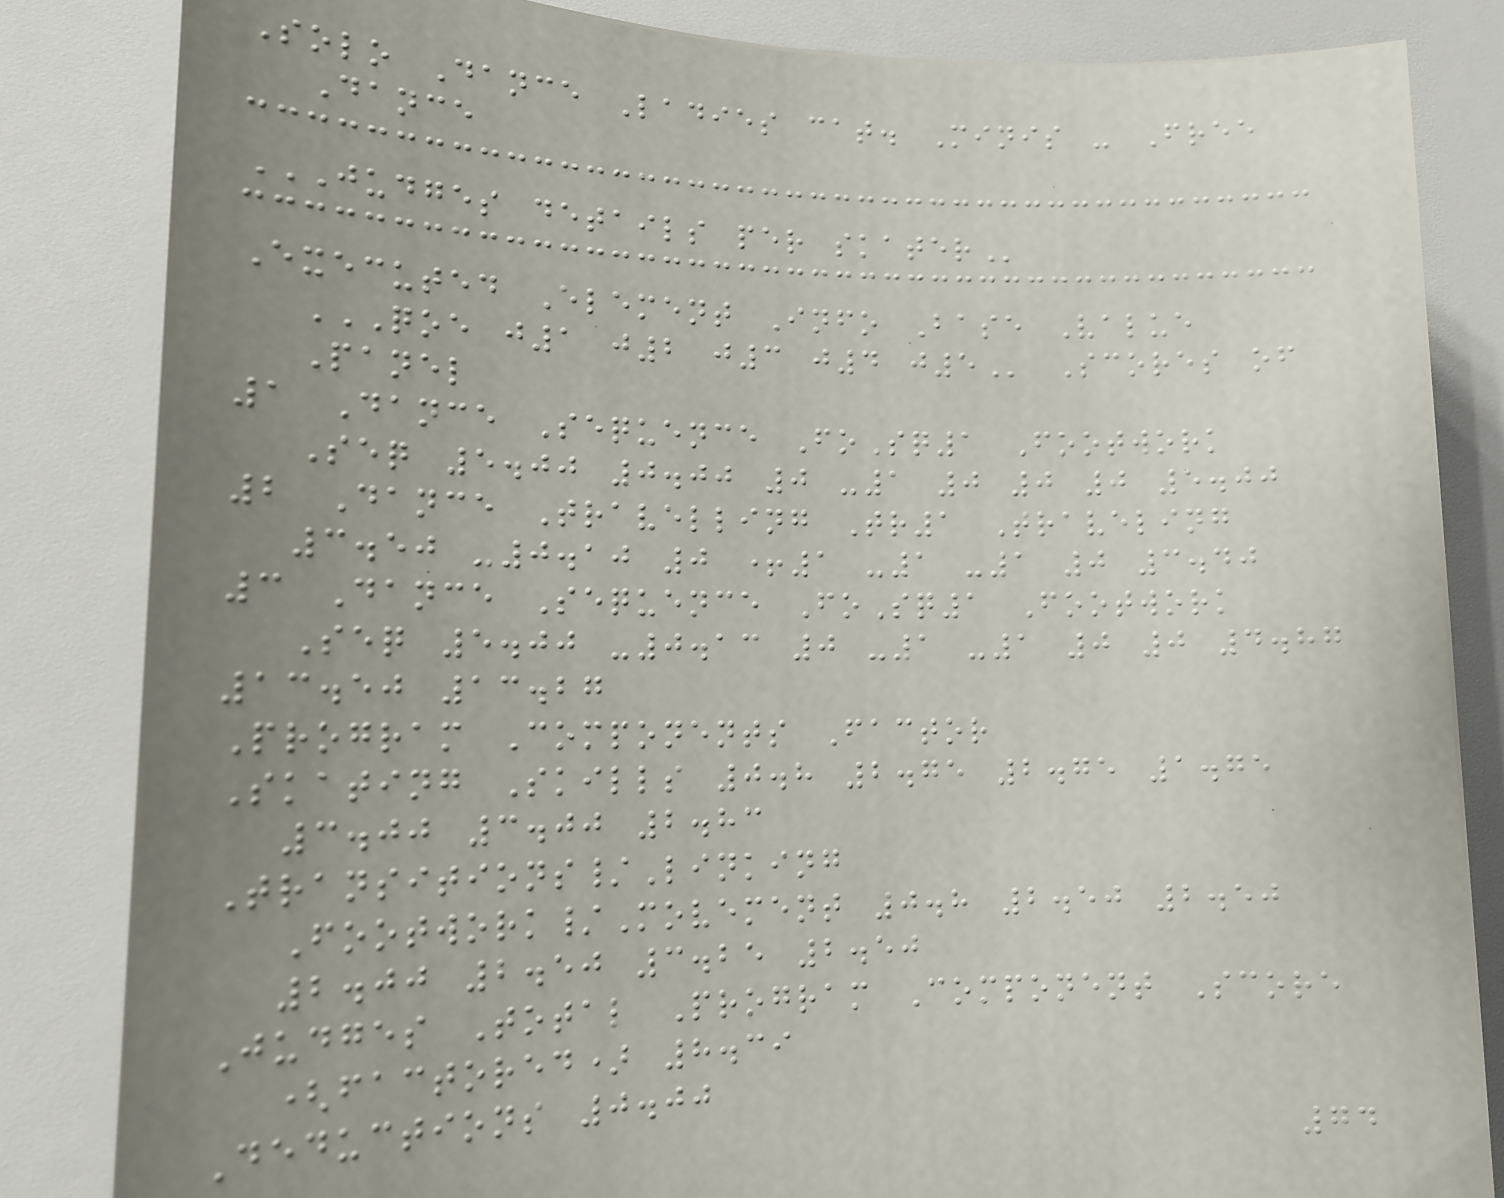Solo Dance Ladies cat. Minis - Free
Dance
JUDGES DETAILS PER SKATER
Executed Element Info Base Value
QOE J1 J2 J3 J4 J5 Scores of
Panel
1 Dance Sequence FoSq1 Footwork
Seq 5.00 0.00 0 -1 0 0 0 5.00
2 Dance Travelling Tr1 Traveling
3.50 -0.10 0 +1 -1 -1 0 3.40
3 Dance Sequence FoSq1 Footwork
Seq 5.00 -0.13 0 -1 -1 0 0 4.87
13.50 13.27
Program Components Factor
Skating Skills 0.8 2.75 2.75 1.75
3.00 3.00 2.83
Transitions/Linking
Footwork/Movement 0.8 2.50 2.50
2.00 2.50 3.25 2.50
Judges Total Program Component Score
(factored) 8.39
Deductions 0.00
74
